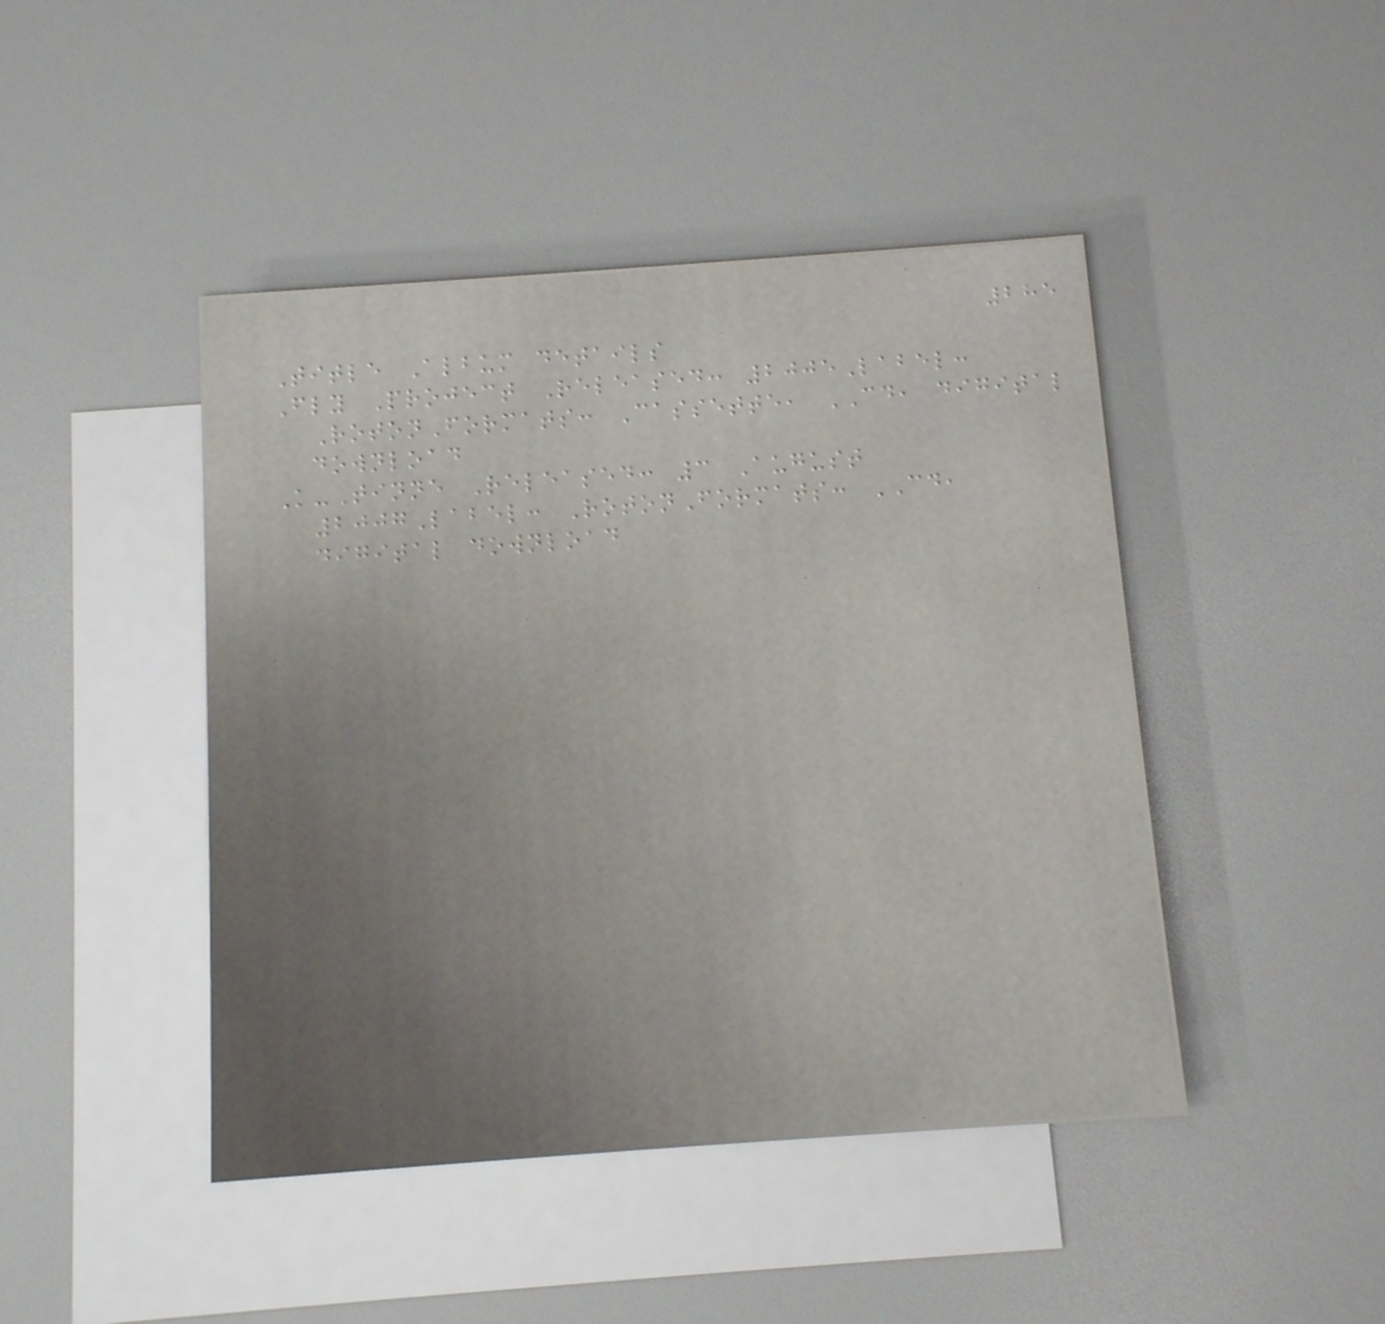285
Title Album details
Fly Project Released: 2005Label:
RotonFormats: Cassette, CD, digital
download
K-Tinne Released: 3 August
2007Label: RotonFormats: CD,
digital download
